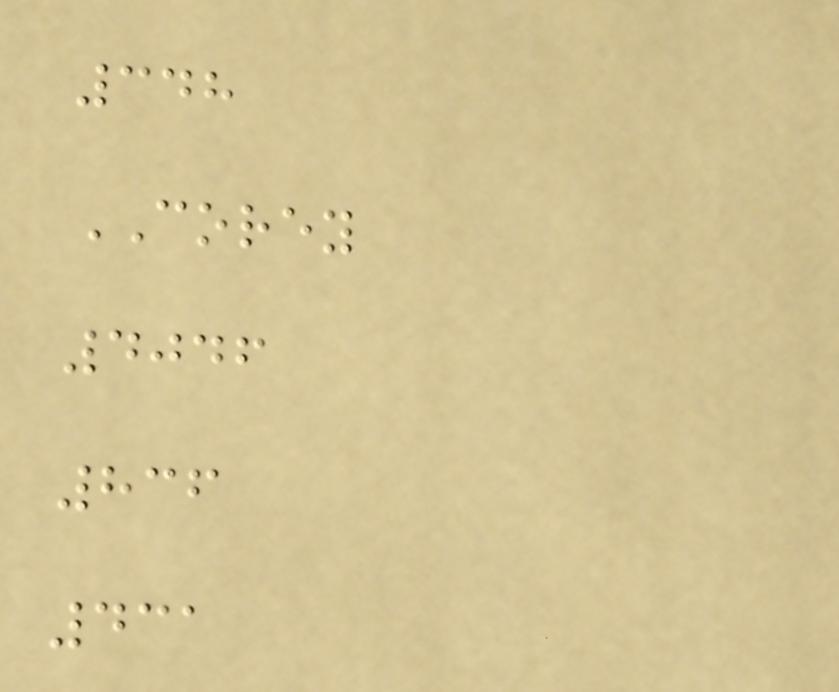348
COREY
4046
836
431
